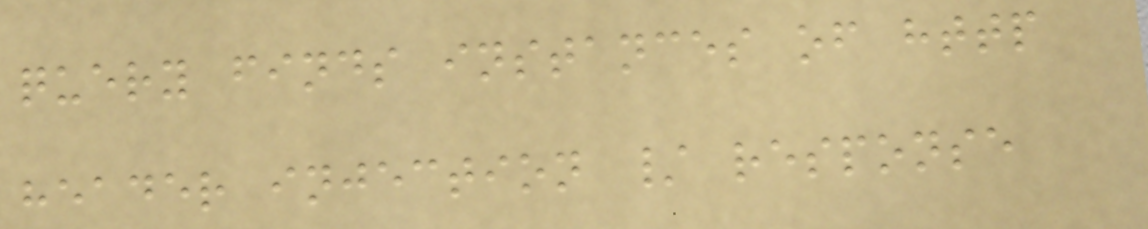query finds instances of http
header injection / response
